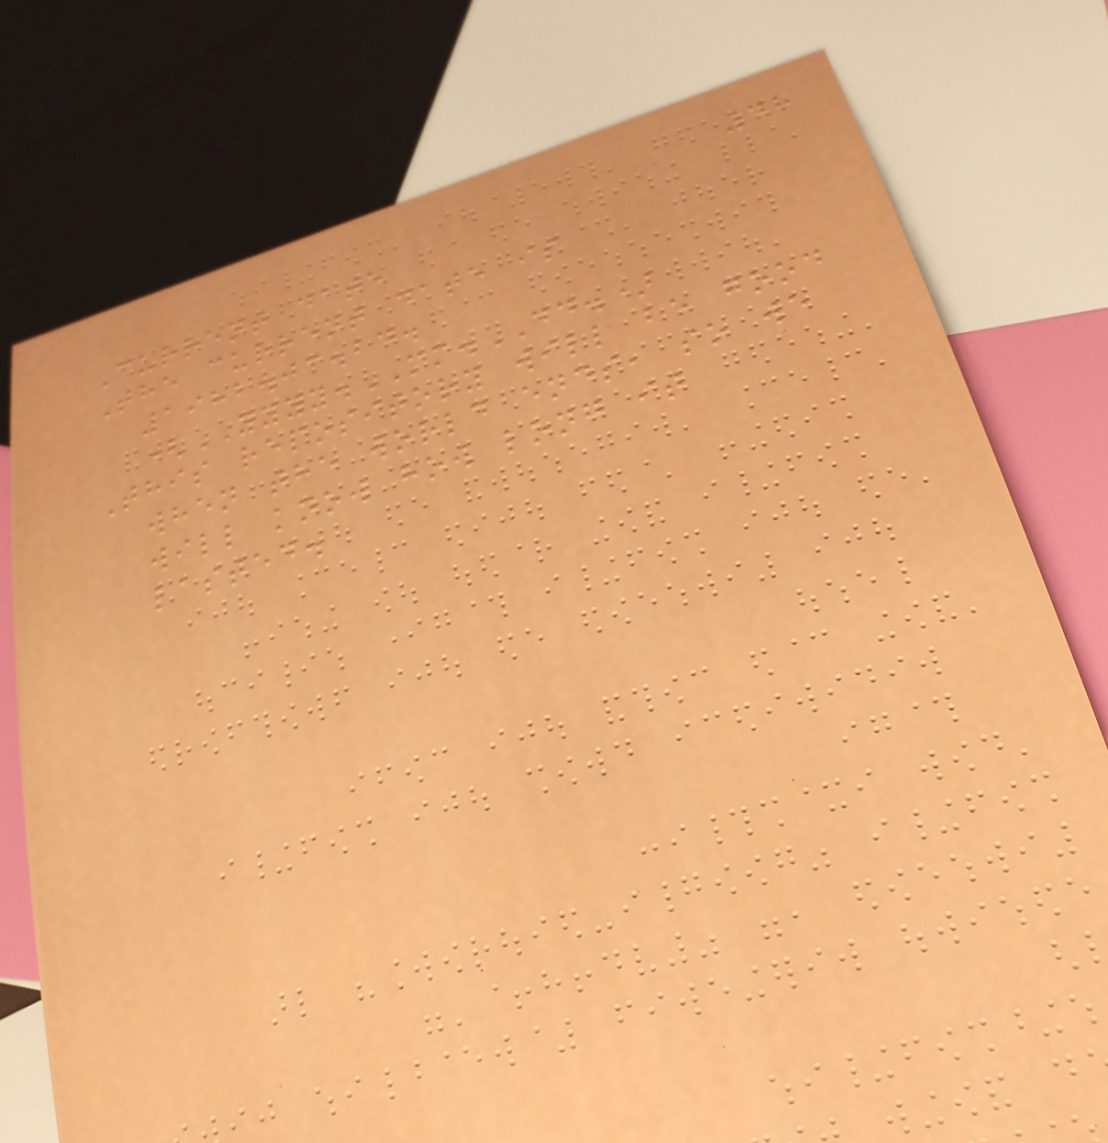48
Current date
The current date is
1982.03.24.
(YYYY.MM.DD.)
This repository will be good
when the world ends, so we
will know how long it
lasted.
